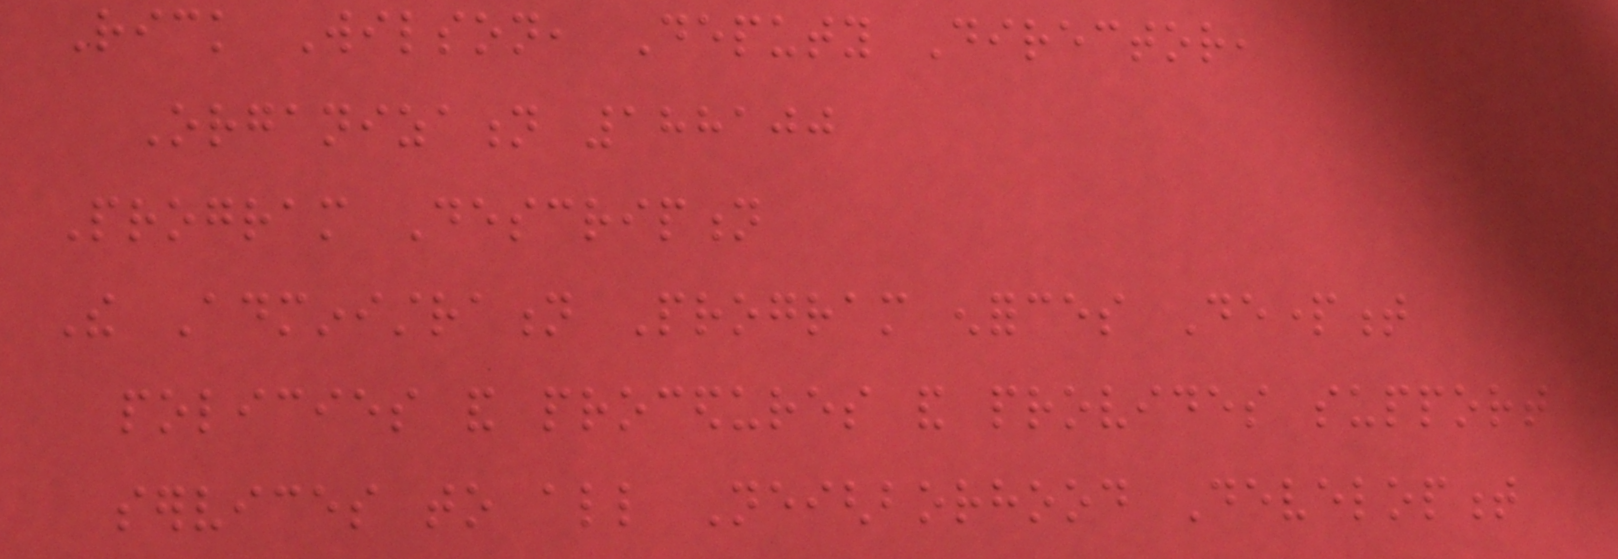Rick Wilson, Deputy Director,
Organization 188100
Program Description
The Administration Program enforces Department
policies and procedures and provides support
services to all Neighborhood Development
